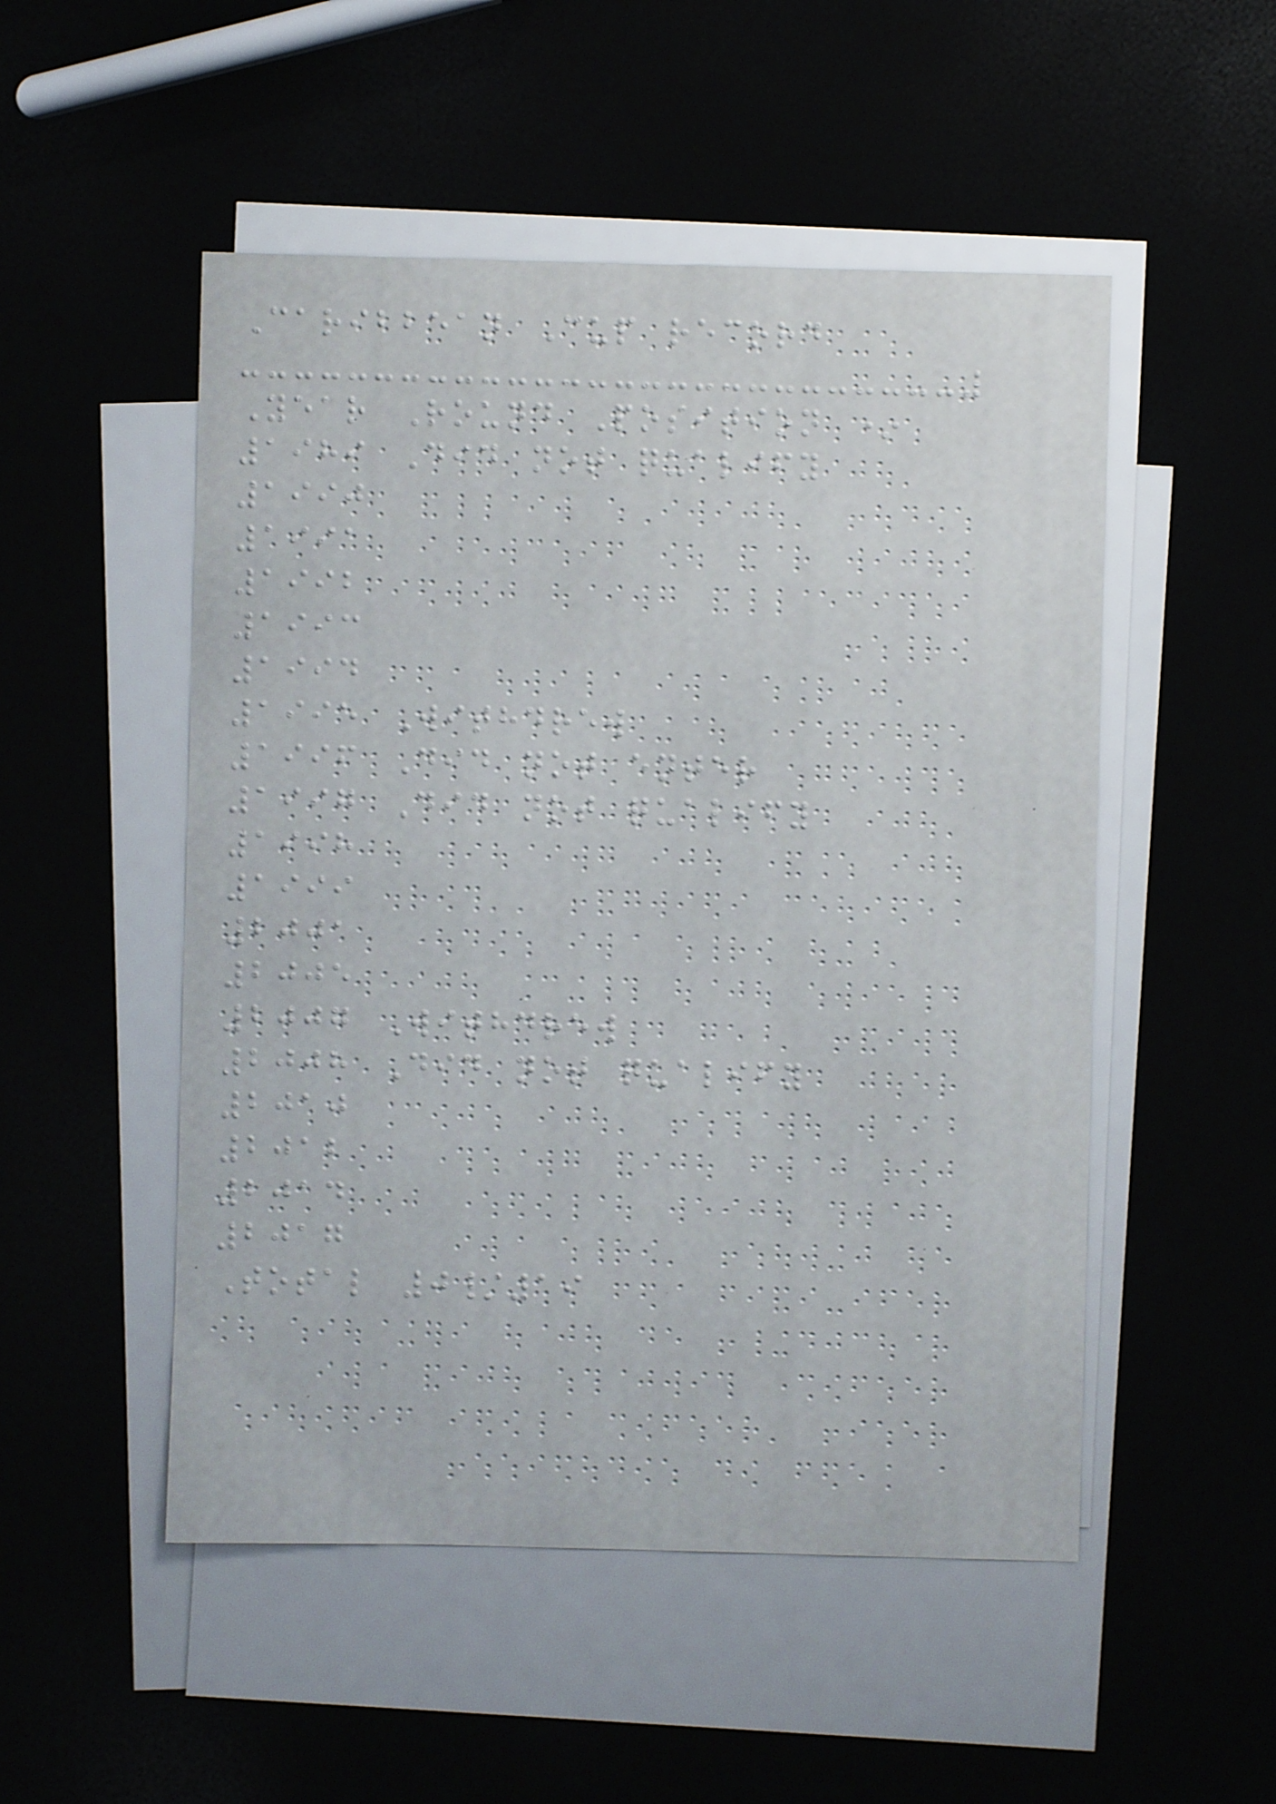Caribbean Cup record
Year Round Position *
1989 Did not qualify
1990
1991
1992
1993
1994
1995 Withdrew
1996 Did not enter
1997 Did not qualify
1998
1999
2001
2005
2007 Withdrew
2008 Did not qualify
2010
2012
2014
2017
Total 0/19
